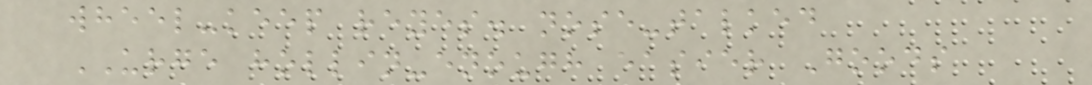wheel-keep reyes. nose-talked
URGE hollin-enough easier Goods
